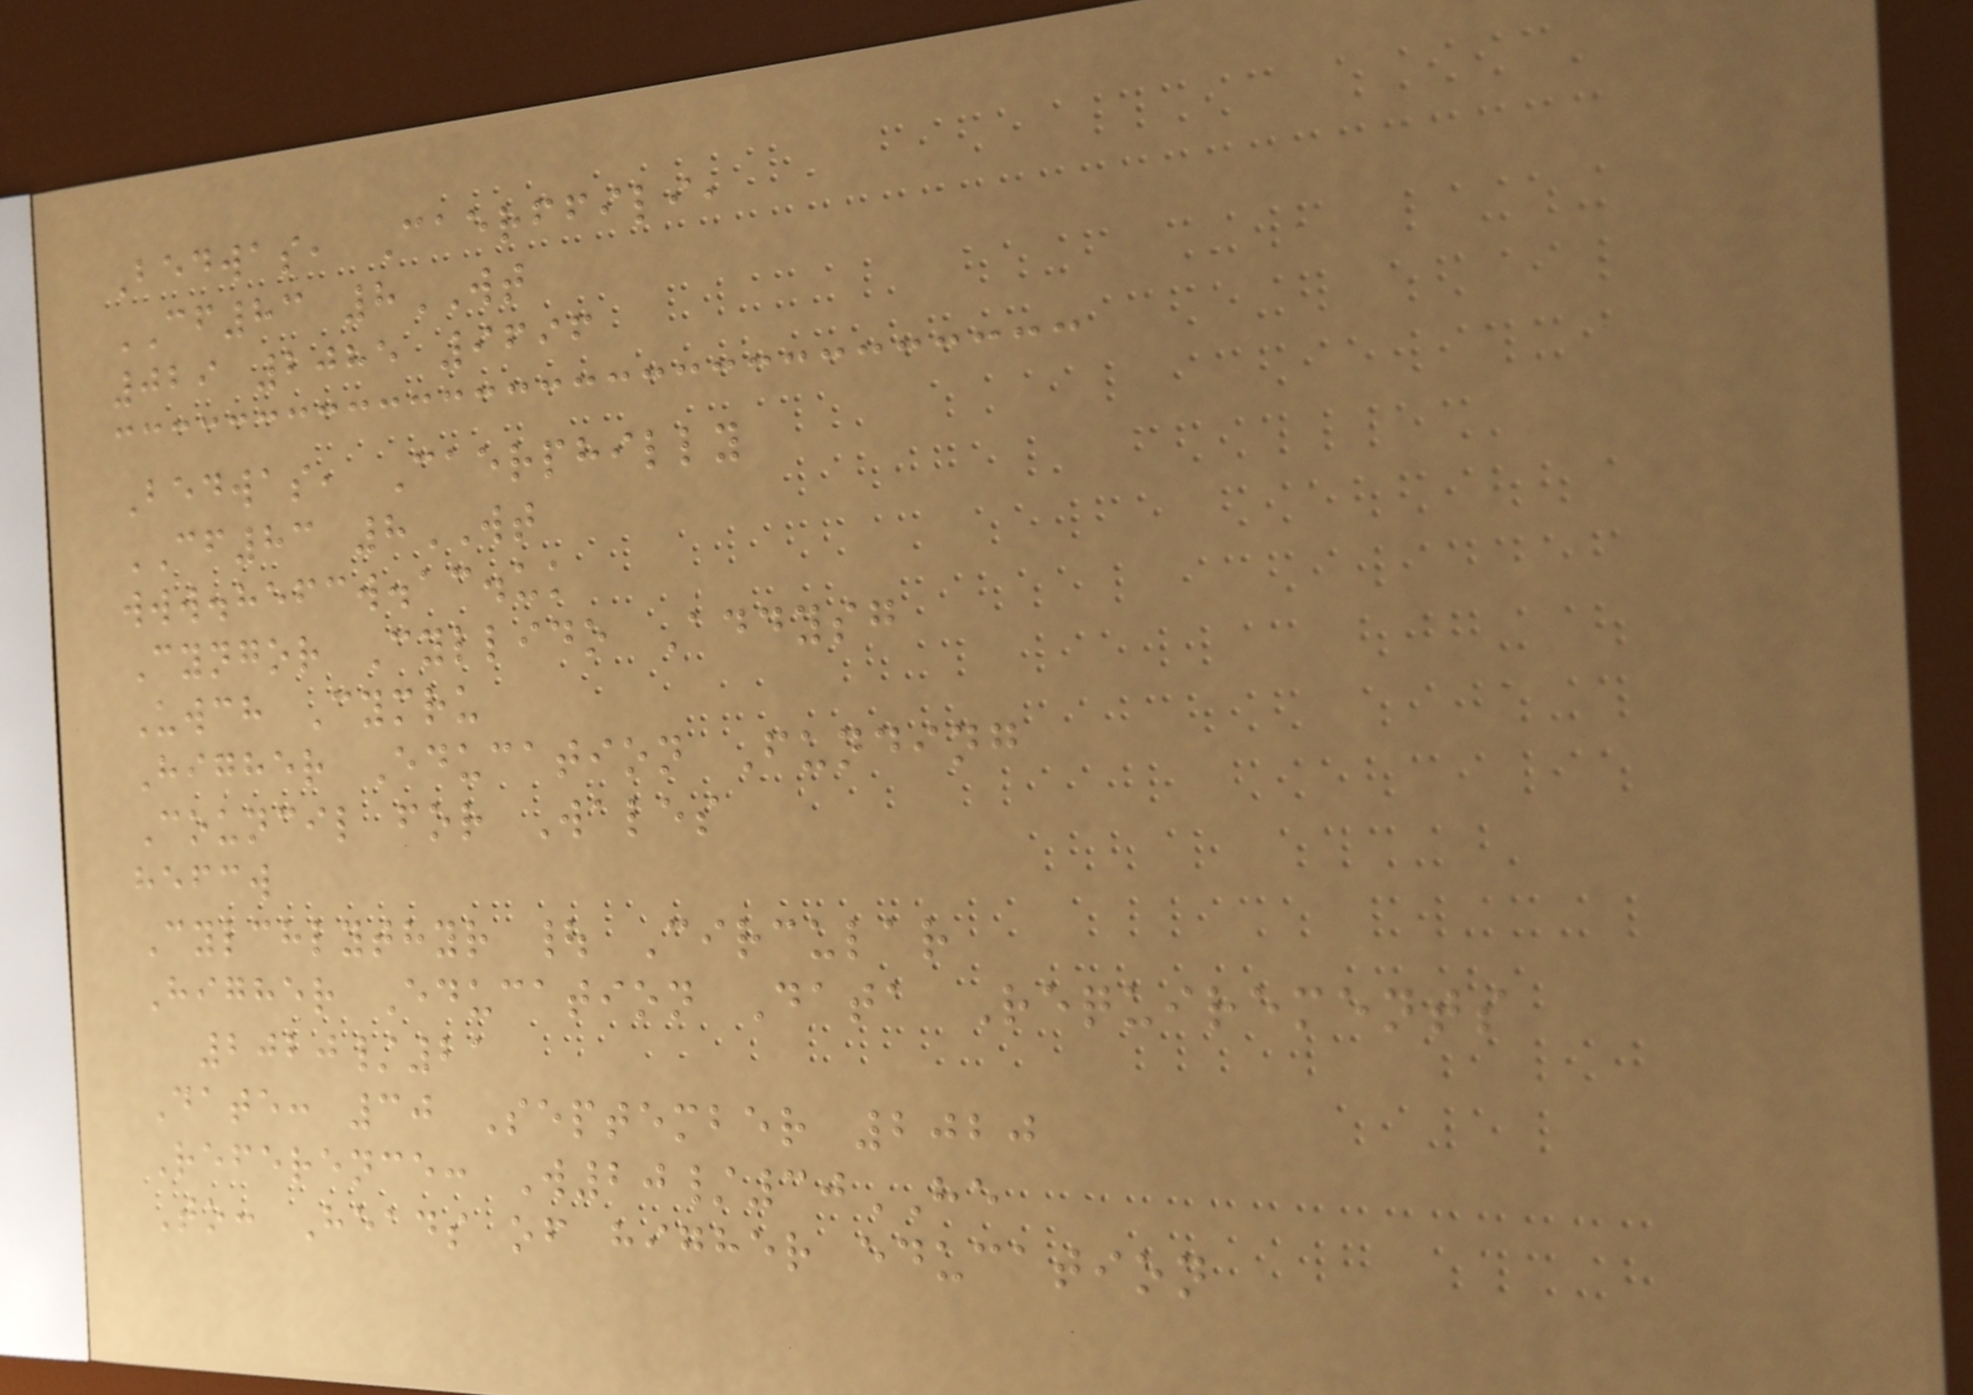Bedwas, Caerffili,
CF83 8WT
029 2085 9696
Bedwas, Caerphilly
CF83 8WT
www.hefcw.ac.uk
Cyngor Cyllido Addysg
Uwch Cymru
Higher Education Funding
Council for Wales
hefcw
Cylchlythyr | Circular
Higher Education Data Requirements
2020/21
Date: 30 September 2020
Reference: W20/30HE
To: Heads of higher education
